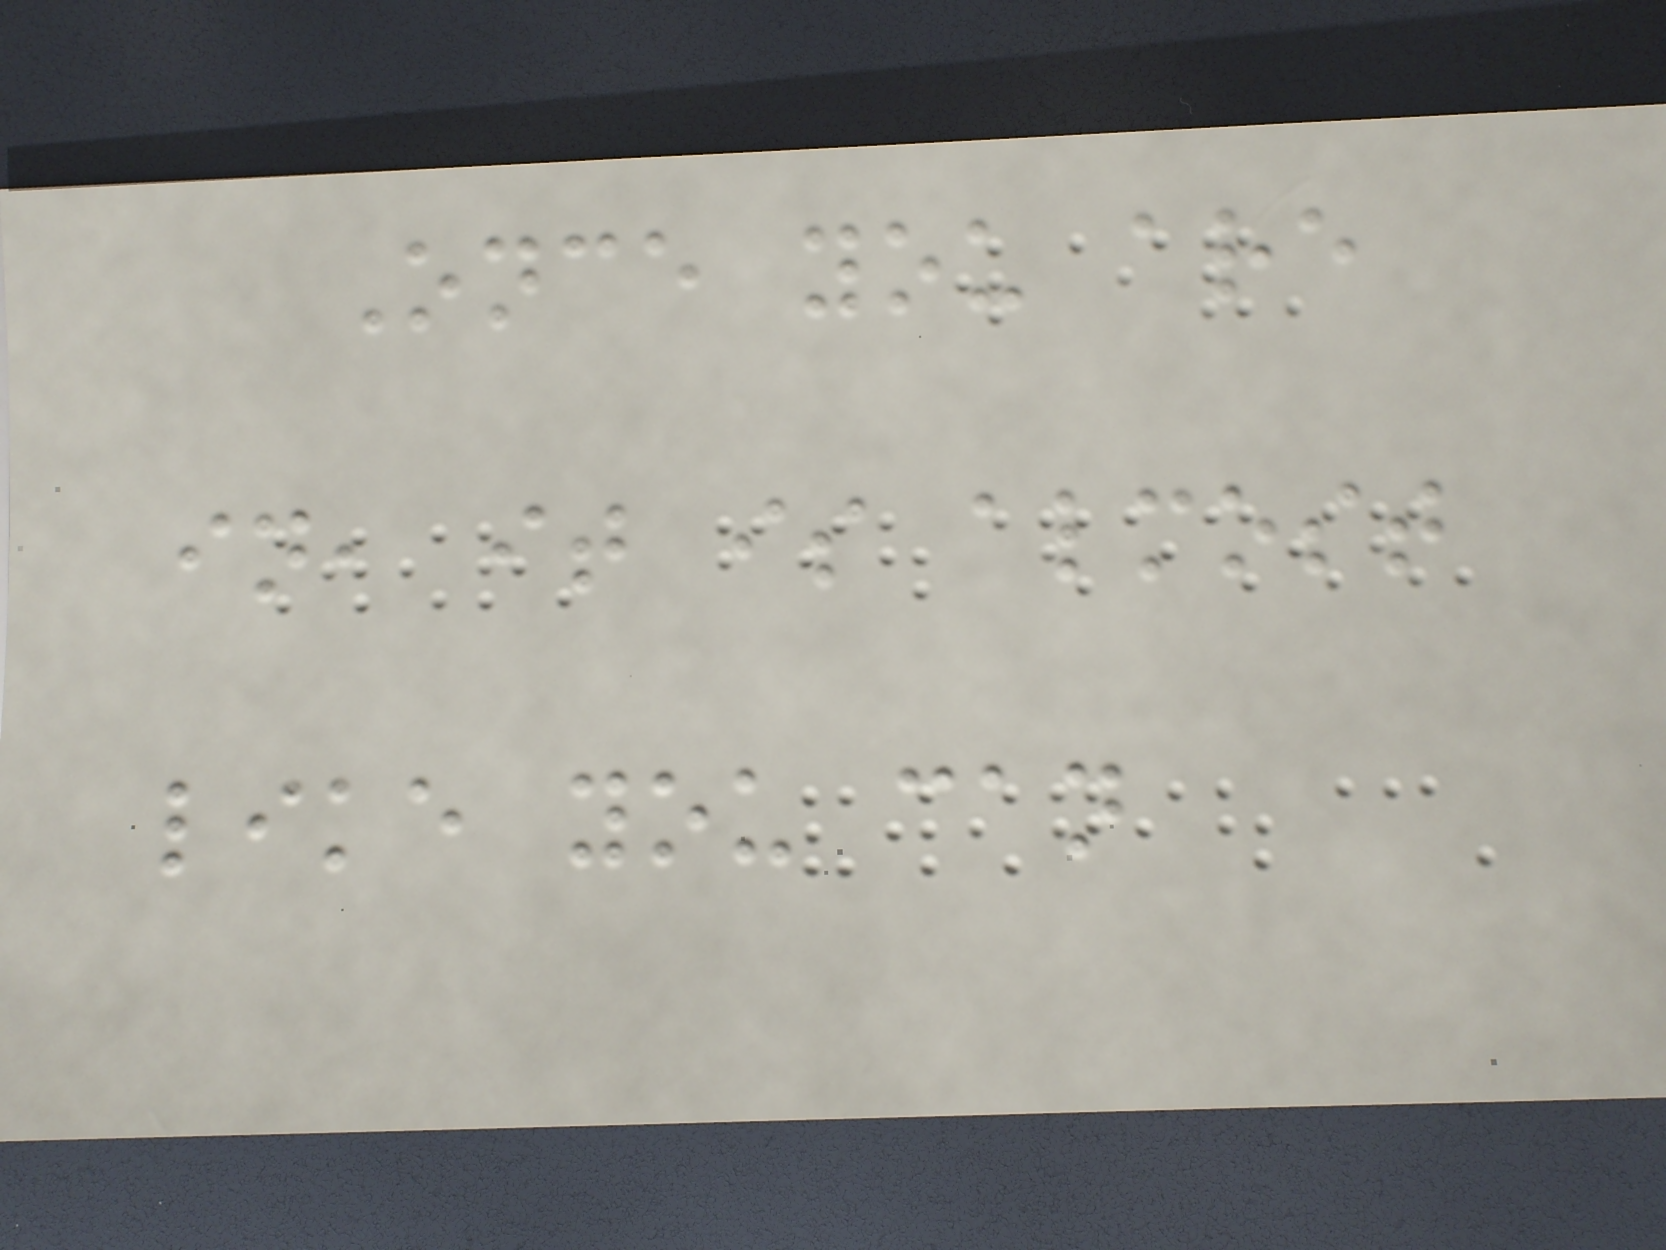Once you are
in, it is almost
like you can
